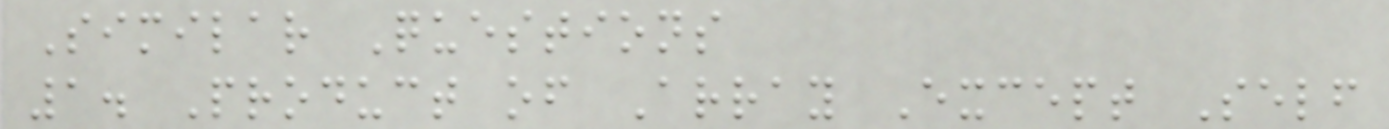Similar Questions
1. Product of Array Except Self
